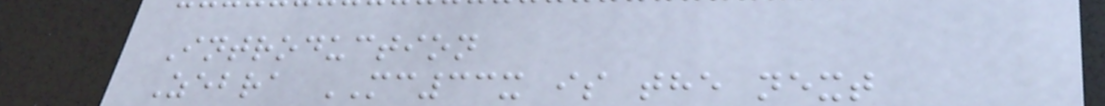Introduction
Zebra MC33x is the next
